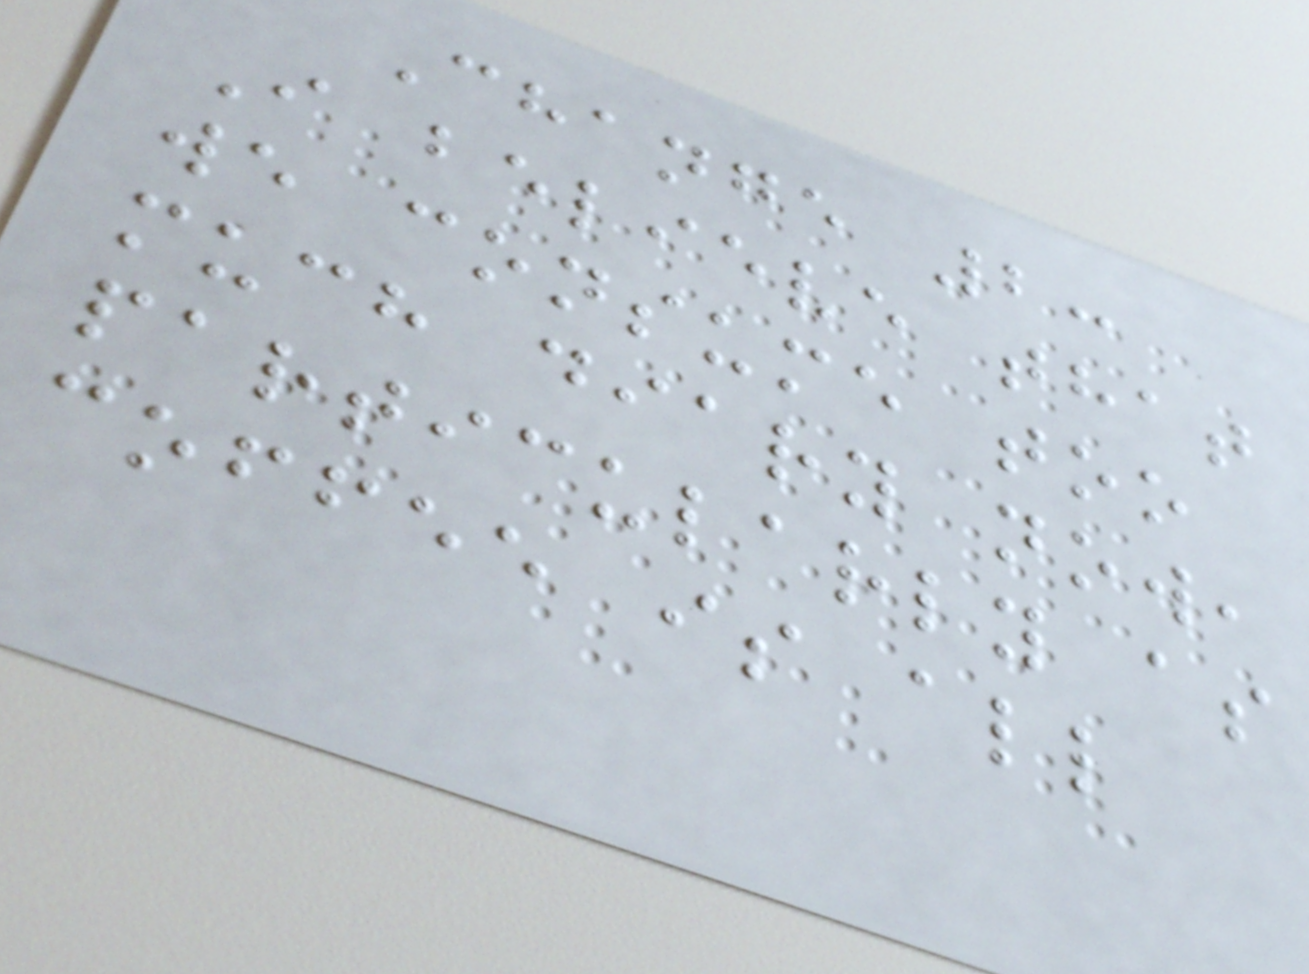Change 2:
I believe that
we consume too
much diary now,
particularly as
coffee is all
